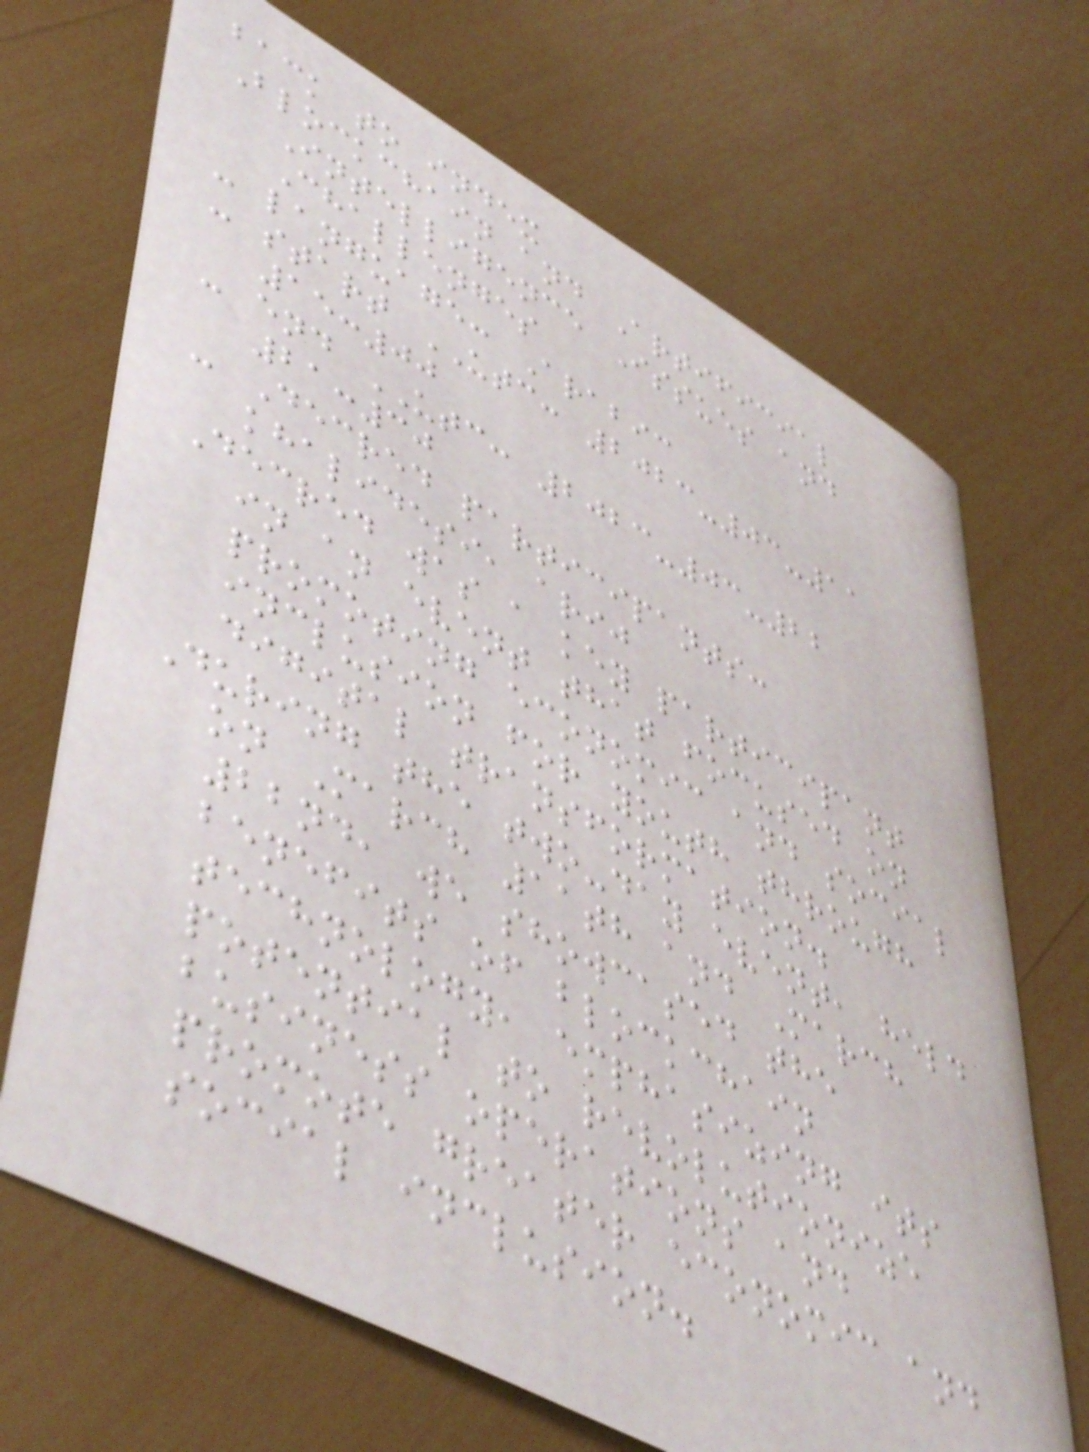back to index
Blockchain and Artificial
Intelligence Issues and
Challenges
- language: Arabic
- start UTC: 2023-03-11
15:00
- end UTC: 2023-03-22
21:30
- Decred participants:
khalidesi, arij
Decred was a key participant
in an event that focused on
promoting economic and social
inclusion for youth through
digital transformation.
During the two-day event, held
on March 11th and March
22nd, we showcased the
benefits of blockchain
technology, emphasizing its
potential to revolutionize
business operations and
promote greater economic and
social inclusion.
